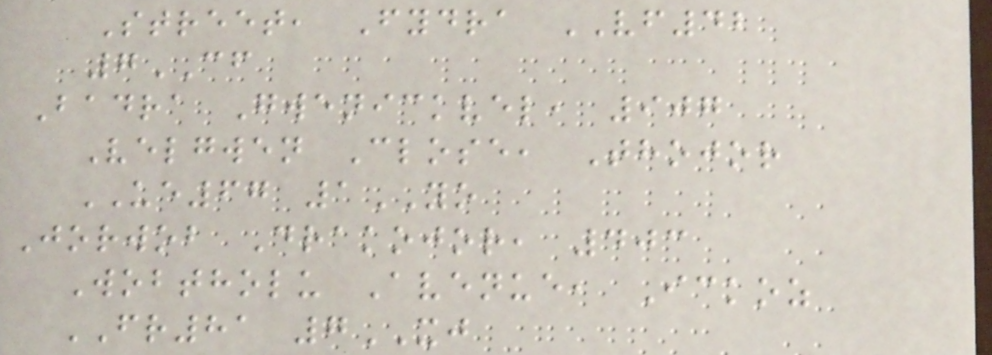Street, Fydra VF42
7CF
Badra Gwenickvel, 907
Velgwen Close, Thojor
UE67 1YO
Jorwob Drakojor, 403
Wobtholu Avenue, Ickoz
FR81 7XJ
